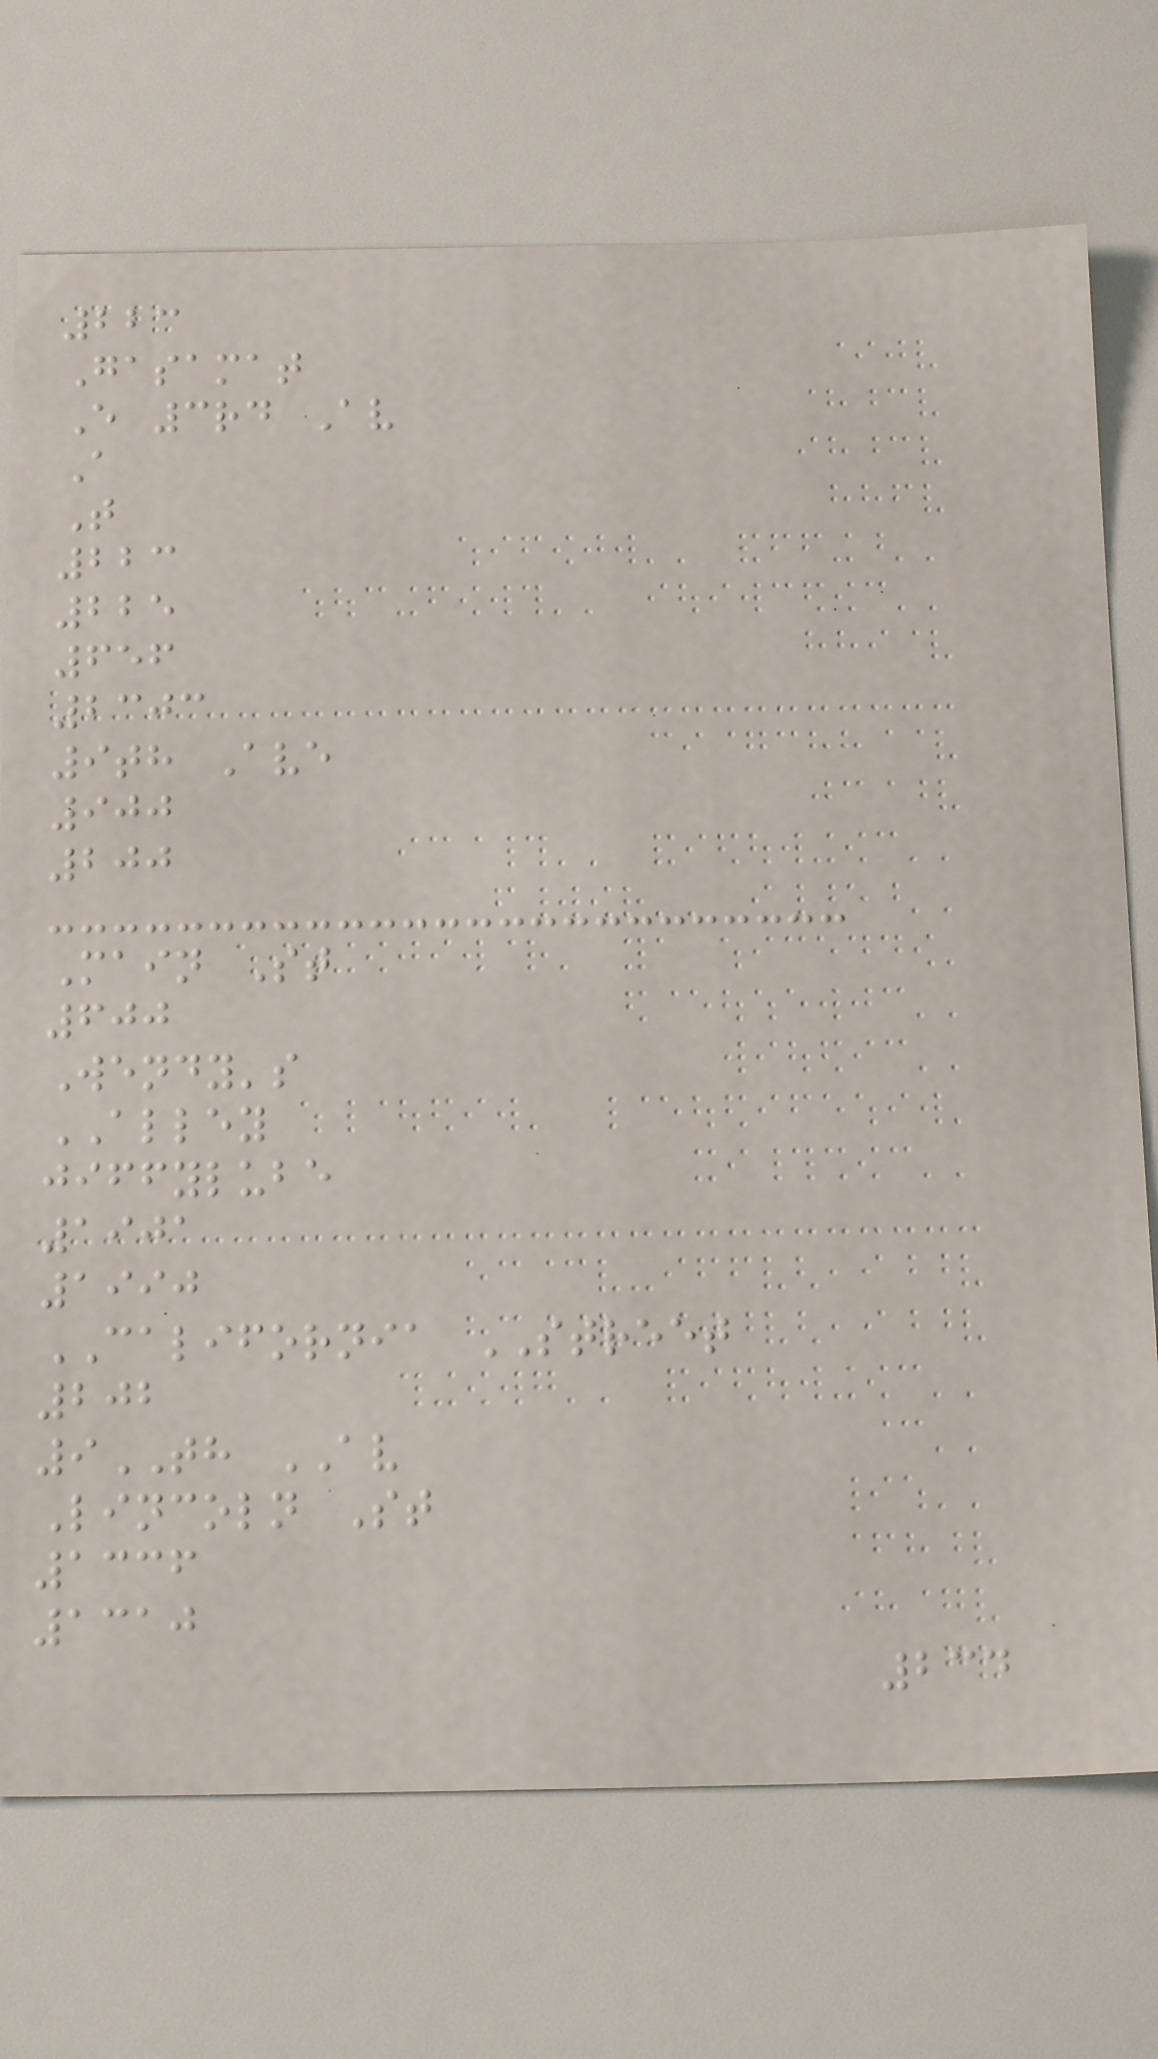223
Gasamat
E 3rd Av
A
T
223
225
656
2303
9th Ave
900
200
Main St
600
Wendy's
ALLEY
jiffylube
1901
1990
CALIFORNIA STREET
202
9TH AV
Lincoln St
1336
1310
234
